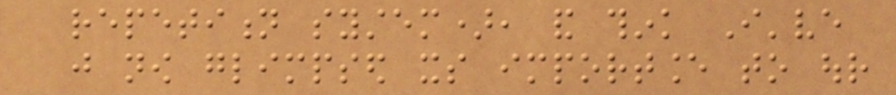repetition system), and think I've
just now glimpsed its importance to our
